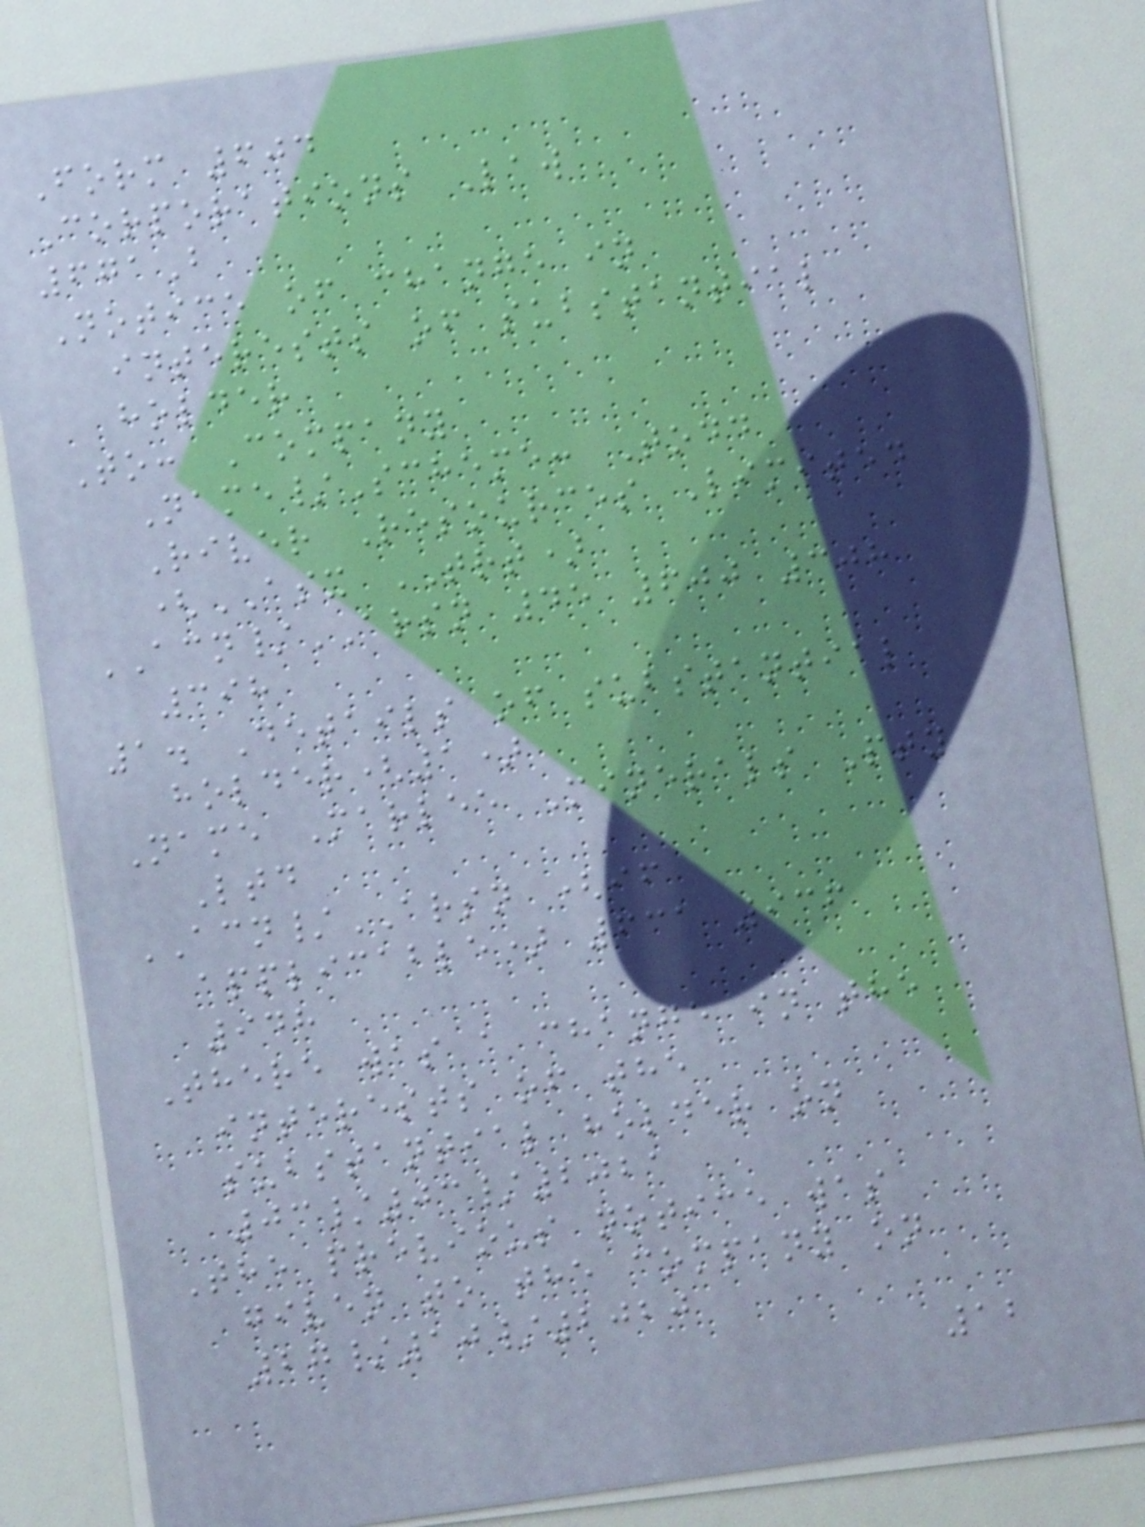Form 604
Corporations Law
671B
Notice of change in
interests of substantial
holder
To: Company
Name/Scheme: Todd
River Resources Limited
(ASX TRT)
ACN/ARSN 45 600 308
398
1. Details of substantial
holder(1)
Name Marlee Minerals Pty
Ltd
ACN/ARSN (if
applicable) 631 936
948
There was a change in the
interests of the
substantial holder on
03/03/2021
The previous notice was
given to the company on
27/10/2020
12
